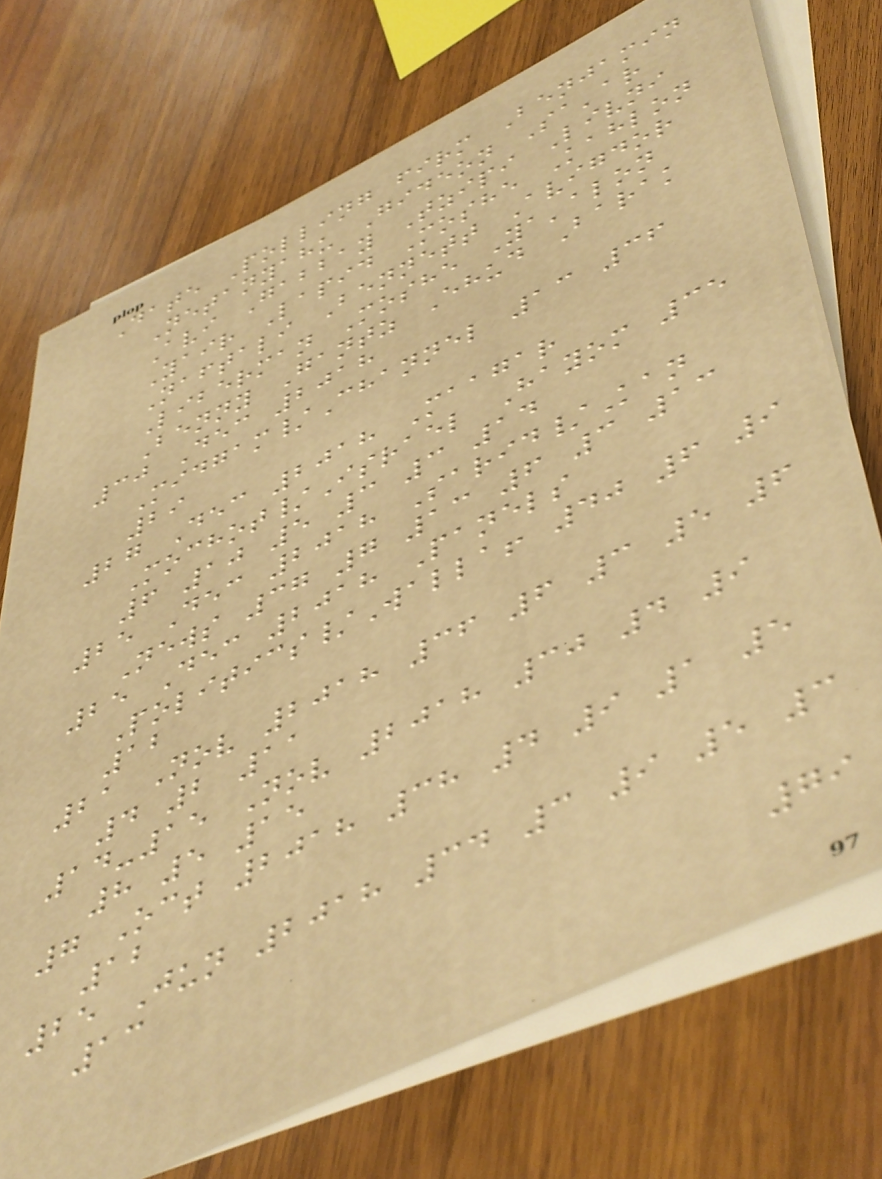Date Polling firm Benjamin
Netanyahu Gideon Sa'ar
Avi Gabbay Tzipi Livni
Yair Lapid Moshe Kahlon
Naftali Bennett Avigdor
Liberman Moshe Ya'alon
Benny Gantz Ehud Barak
30 Dec 2018
Midgam/Channel 13 36
29
27 Dec 2018 Maagar
Mochot/Israel Hayom 35
6 10 5 3 3 14
25 Dec 2018 Sarid/Kan
News 37 7 13 6 3 13
25 Dec 2018 Panels
Politics/Walla! 40 6 9
12
21 Nov 2018 36 6 3 5 6
4 2 11
14-15 Nov 2018 30 4 9
8 5 15
7 Oct 2018 38 4 9 1 5
12
25 Jun 2018 34 3 9 5 3
13
79
